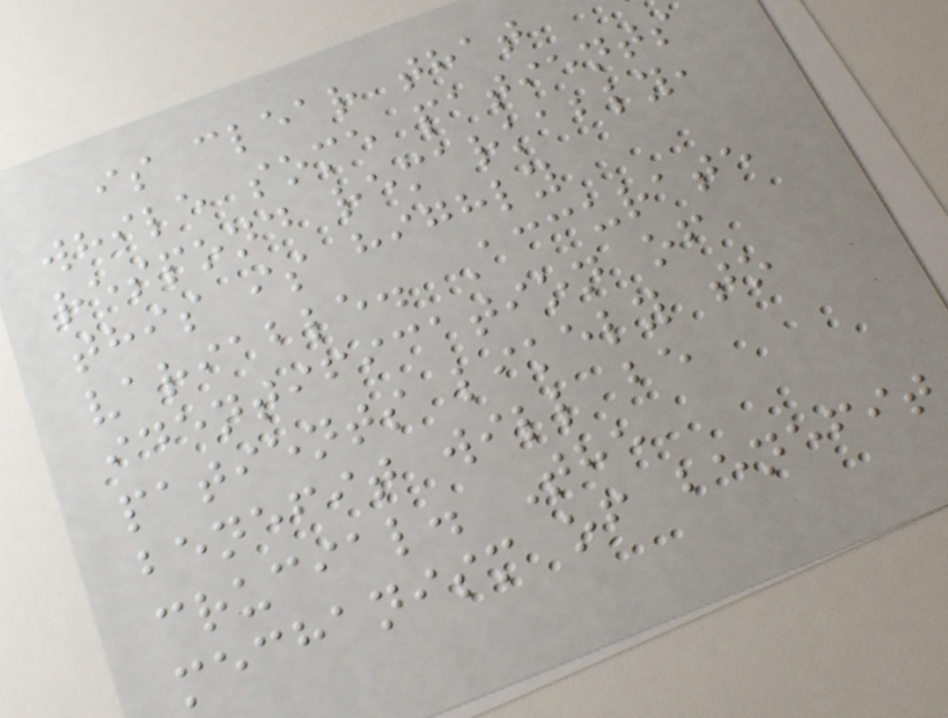is clear that
while some patients
respond remarkably,
this is highly
variable. Accurate
identification of
patients likely to
benefit will be
crucial. The
mechanism of benefit
